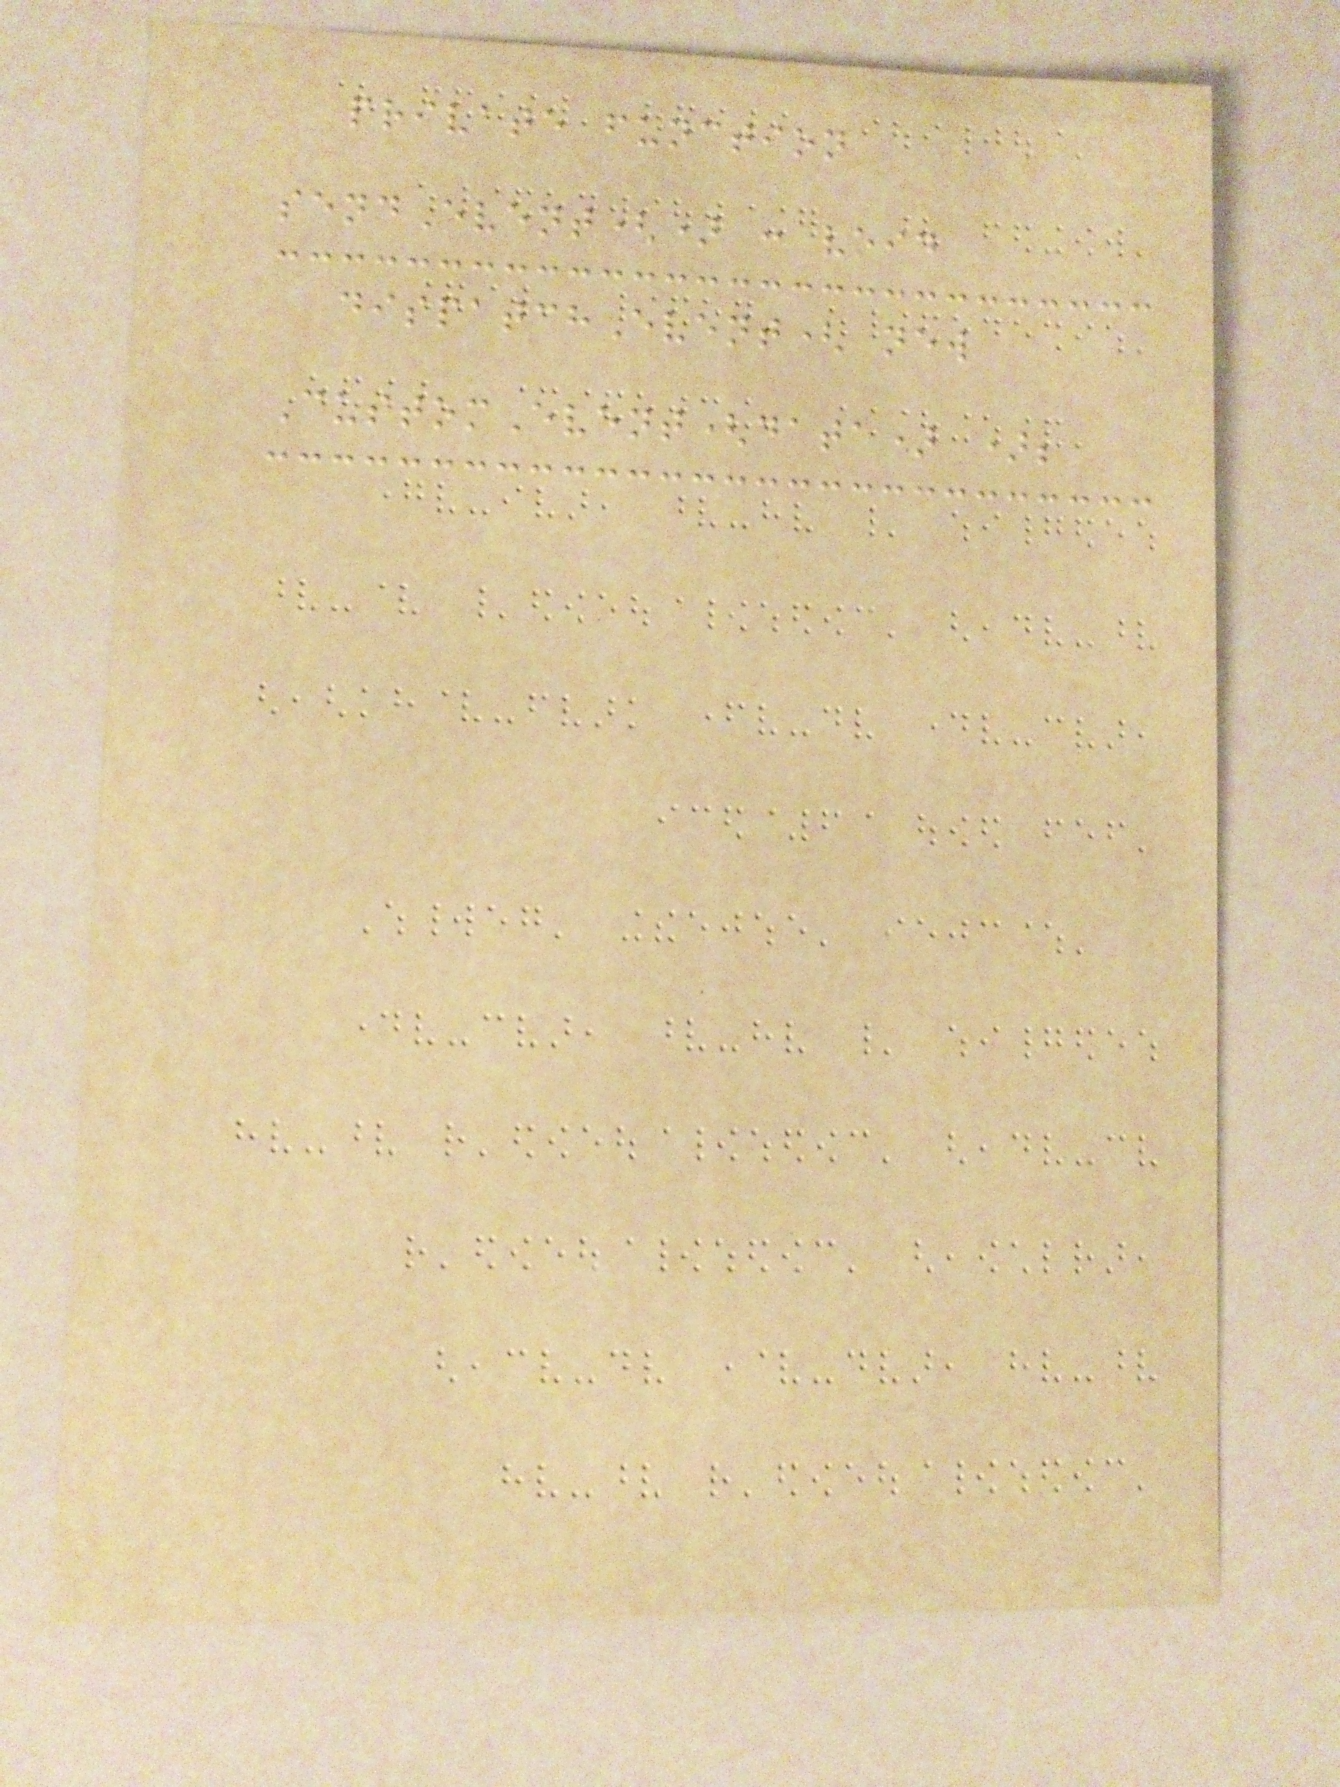private function
sendEvent() : void
dispatchEvent( new
CustomEvent(data) );
